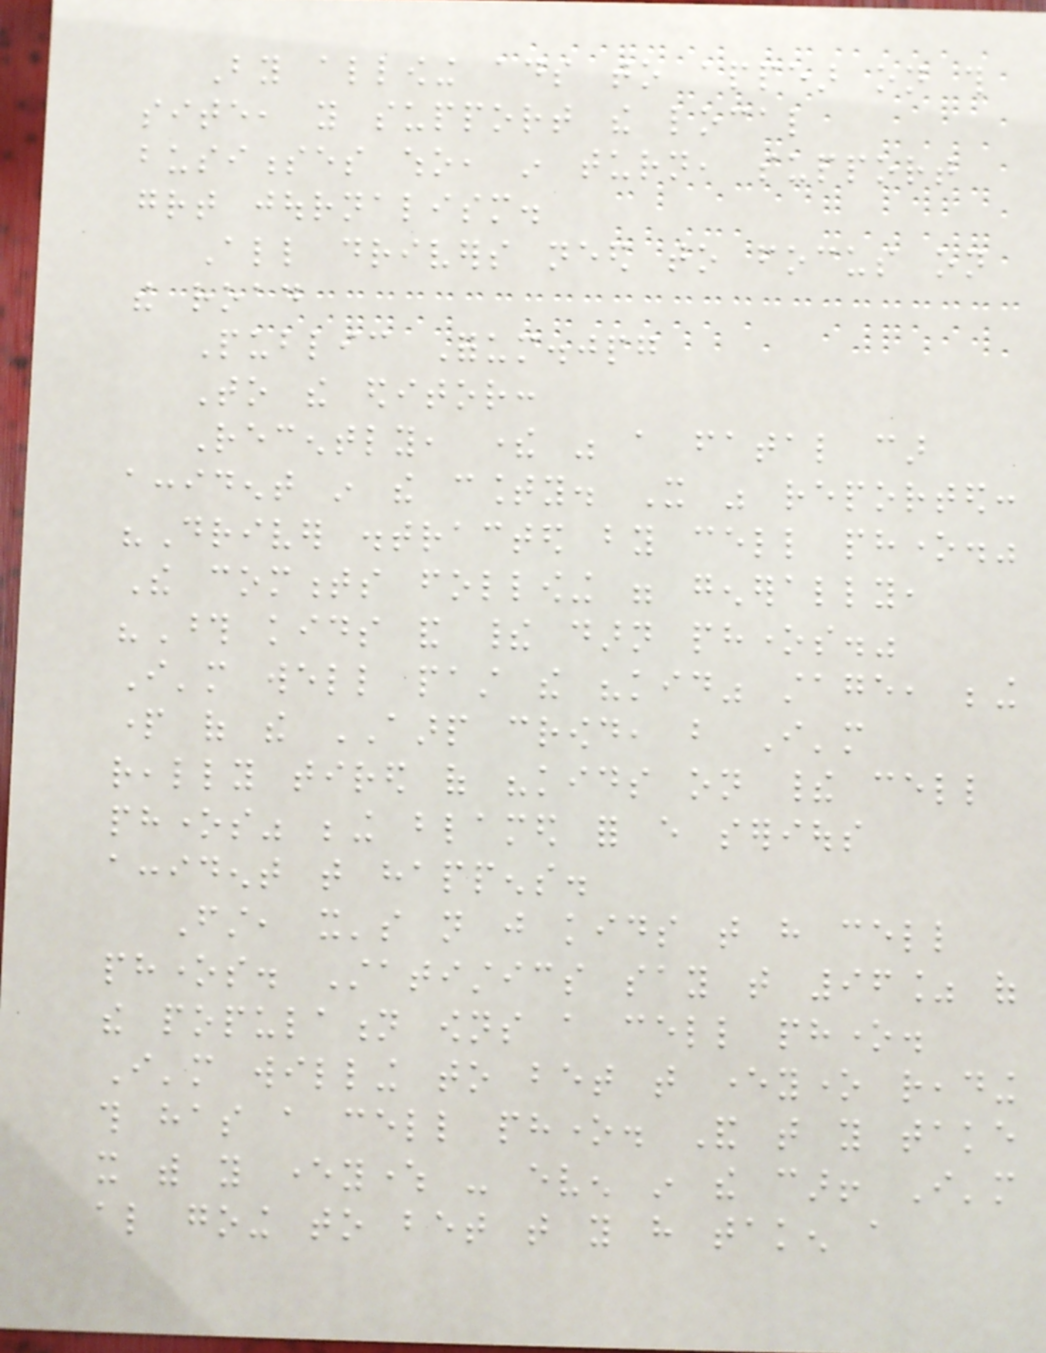By allowing ads to appear on this
site, you support the local
businesses who, in turn, support
great journalism.
All drivers need to focus on
the road
Public Forum.jpg
To the editor:
Recently, there was a fatal car
accident in the county. It was reported:
"Driver distracted by cell phone."
The comments following were generally,
"Those kids and their darn phones."
I'm well past the "kid" stage, being
part of the AARP crowd, but I'm
really tired of "kids on their cell
phones" being blamed for every serious
accident that happens.
First, it's not just kids that have cell
phones. Statistics say that 96% of
the population owns a cell phone.
I'm willing to bet that everyone reading
this has a cell phone. And that you take
it with you everywhere - even in the car! I'm
also going to bet that you have taken a
